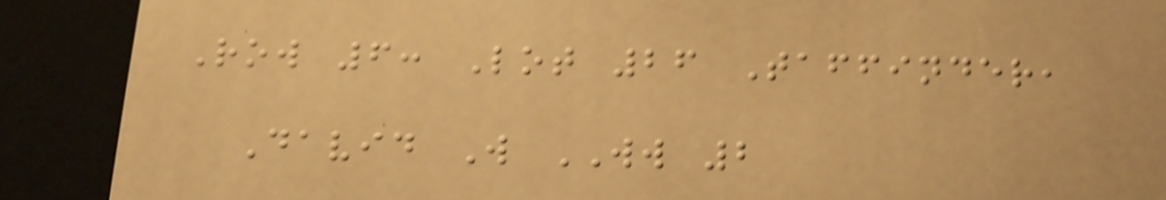Row 6: Lot 26 Taffinder,
David W WW 2
